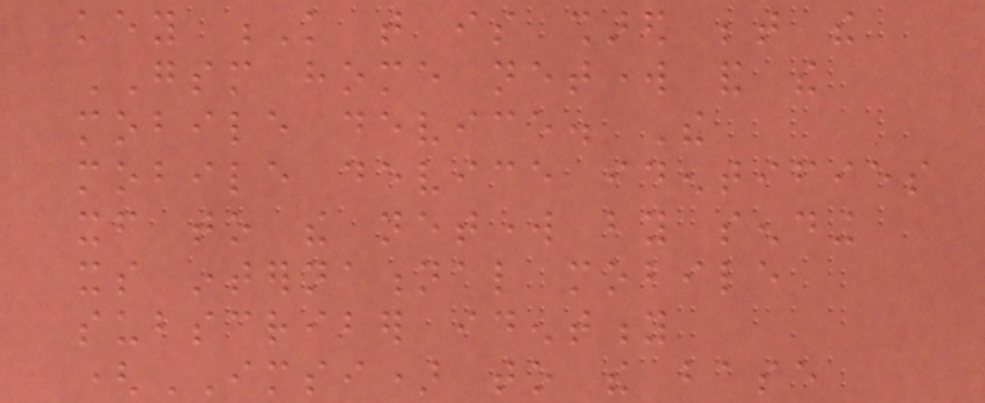key K that is shared between the
GSM home network and the
mobile device. The
mobile device identifies
itself to the network by sending
its international mobile
subscriber identity
(IMSI) to the base
